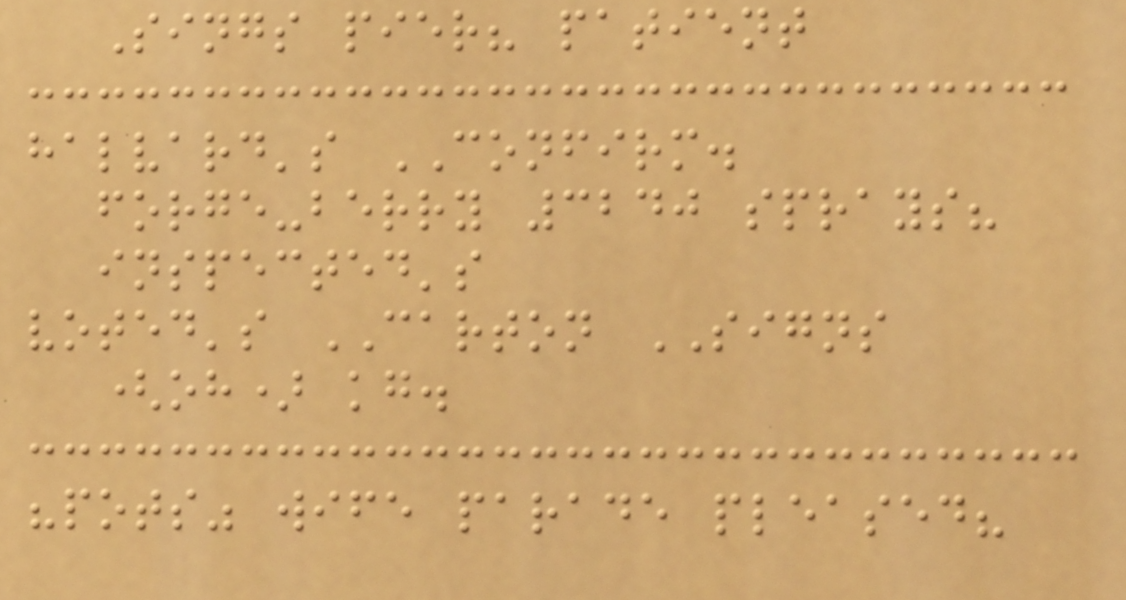Sings pier? patient
halvard's CONFIRM.
forge-berry 3240 sprays?
inspected's
voted's CARTON SIGNS
(oh) kg.
"pots" wife parade pleased?
